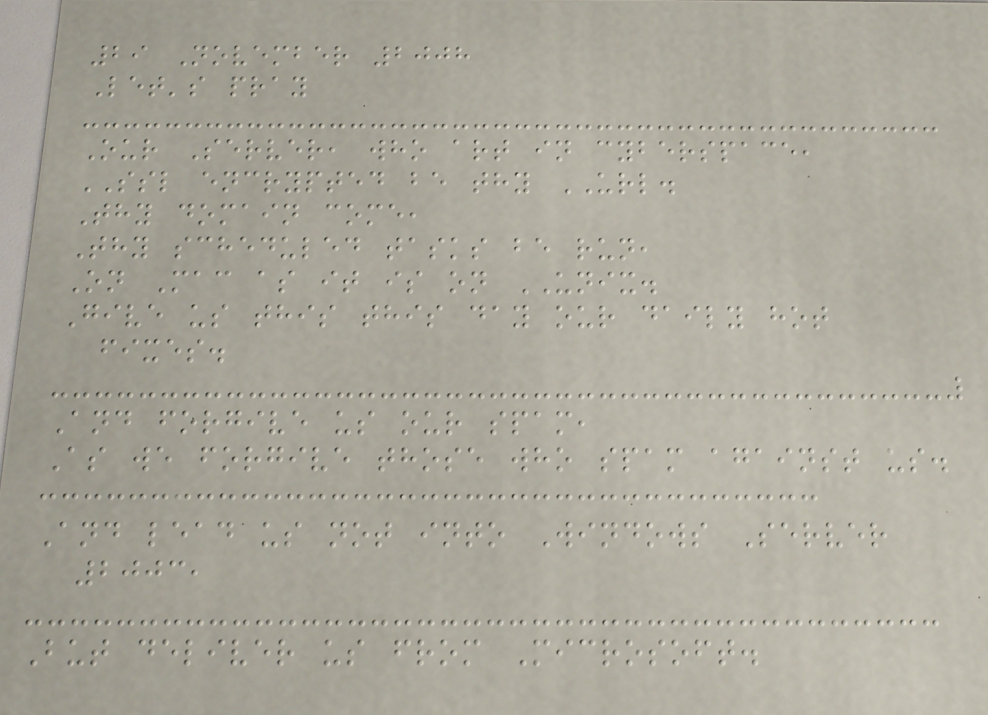29 November 2008
Let's pray
Our Server, who art in cyberspace,
SSL encrypted be thy URL.
Thy domain come,
Thy scheduled tasks be run,
On Mac as it is on UNIX.
Give us this this day our daily hot
fixes.
And forgive us our spam,
As we forgive those who spam against us.
And lead us not into Windows Server
2003,
But deliver us from Microsoft.
